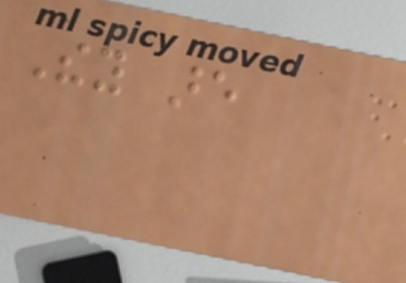They are
